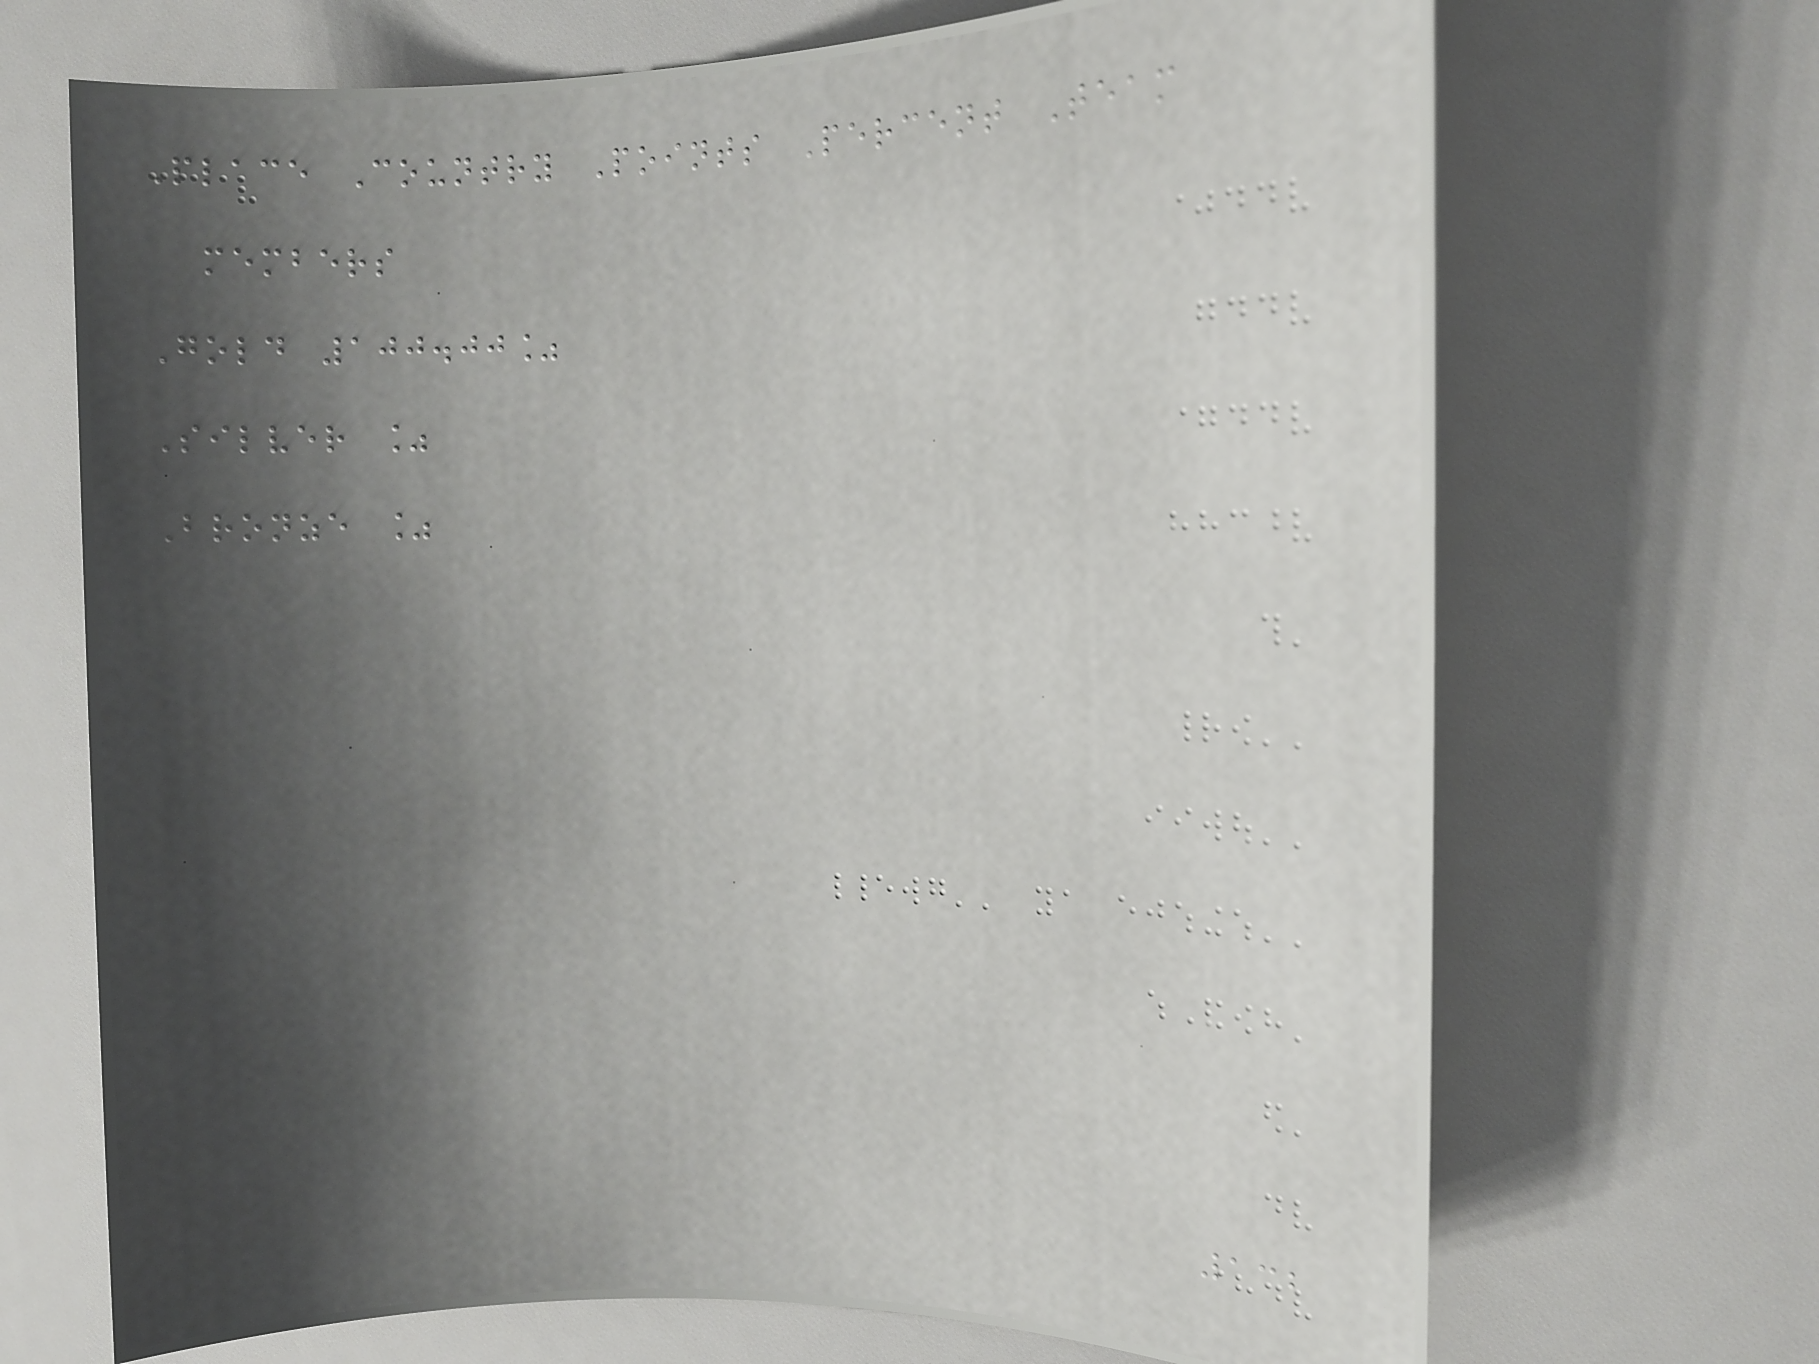Place Country Points Percent Team
members
Gold 100.00%
Silver %
Bronze %
132
